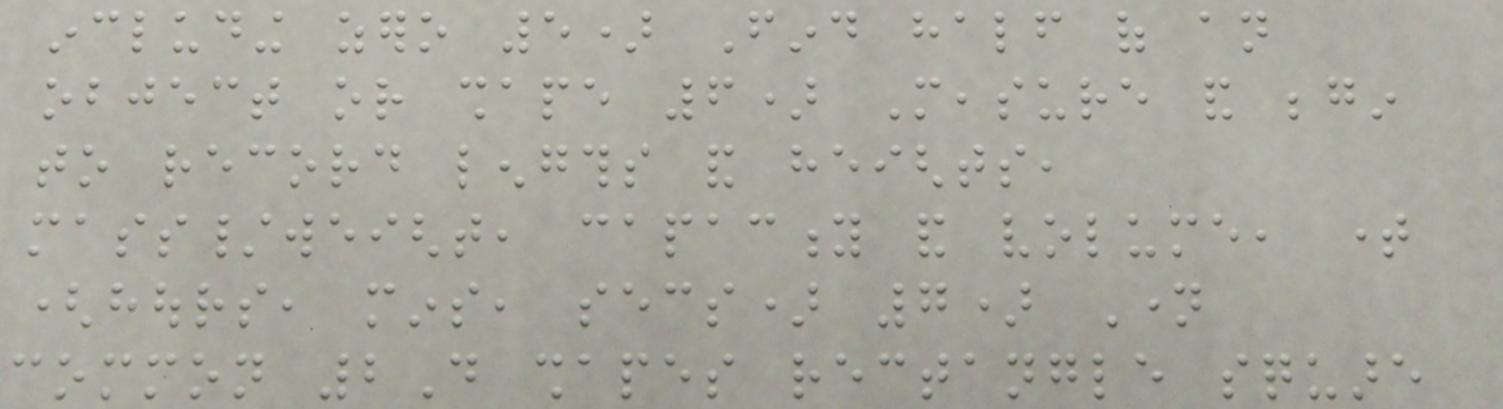including zero 5) Find half of an
object or shape 6) Measure and begin
to record lengths and heights,
mass/weight, capacity and volume, time
(hours, mins, secs) 7) Name
common 2D shapes rectangle square
